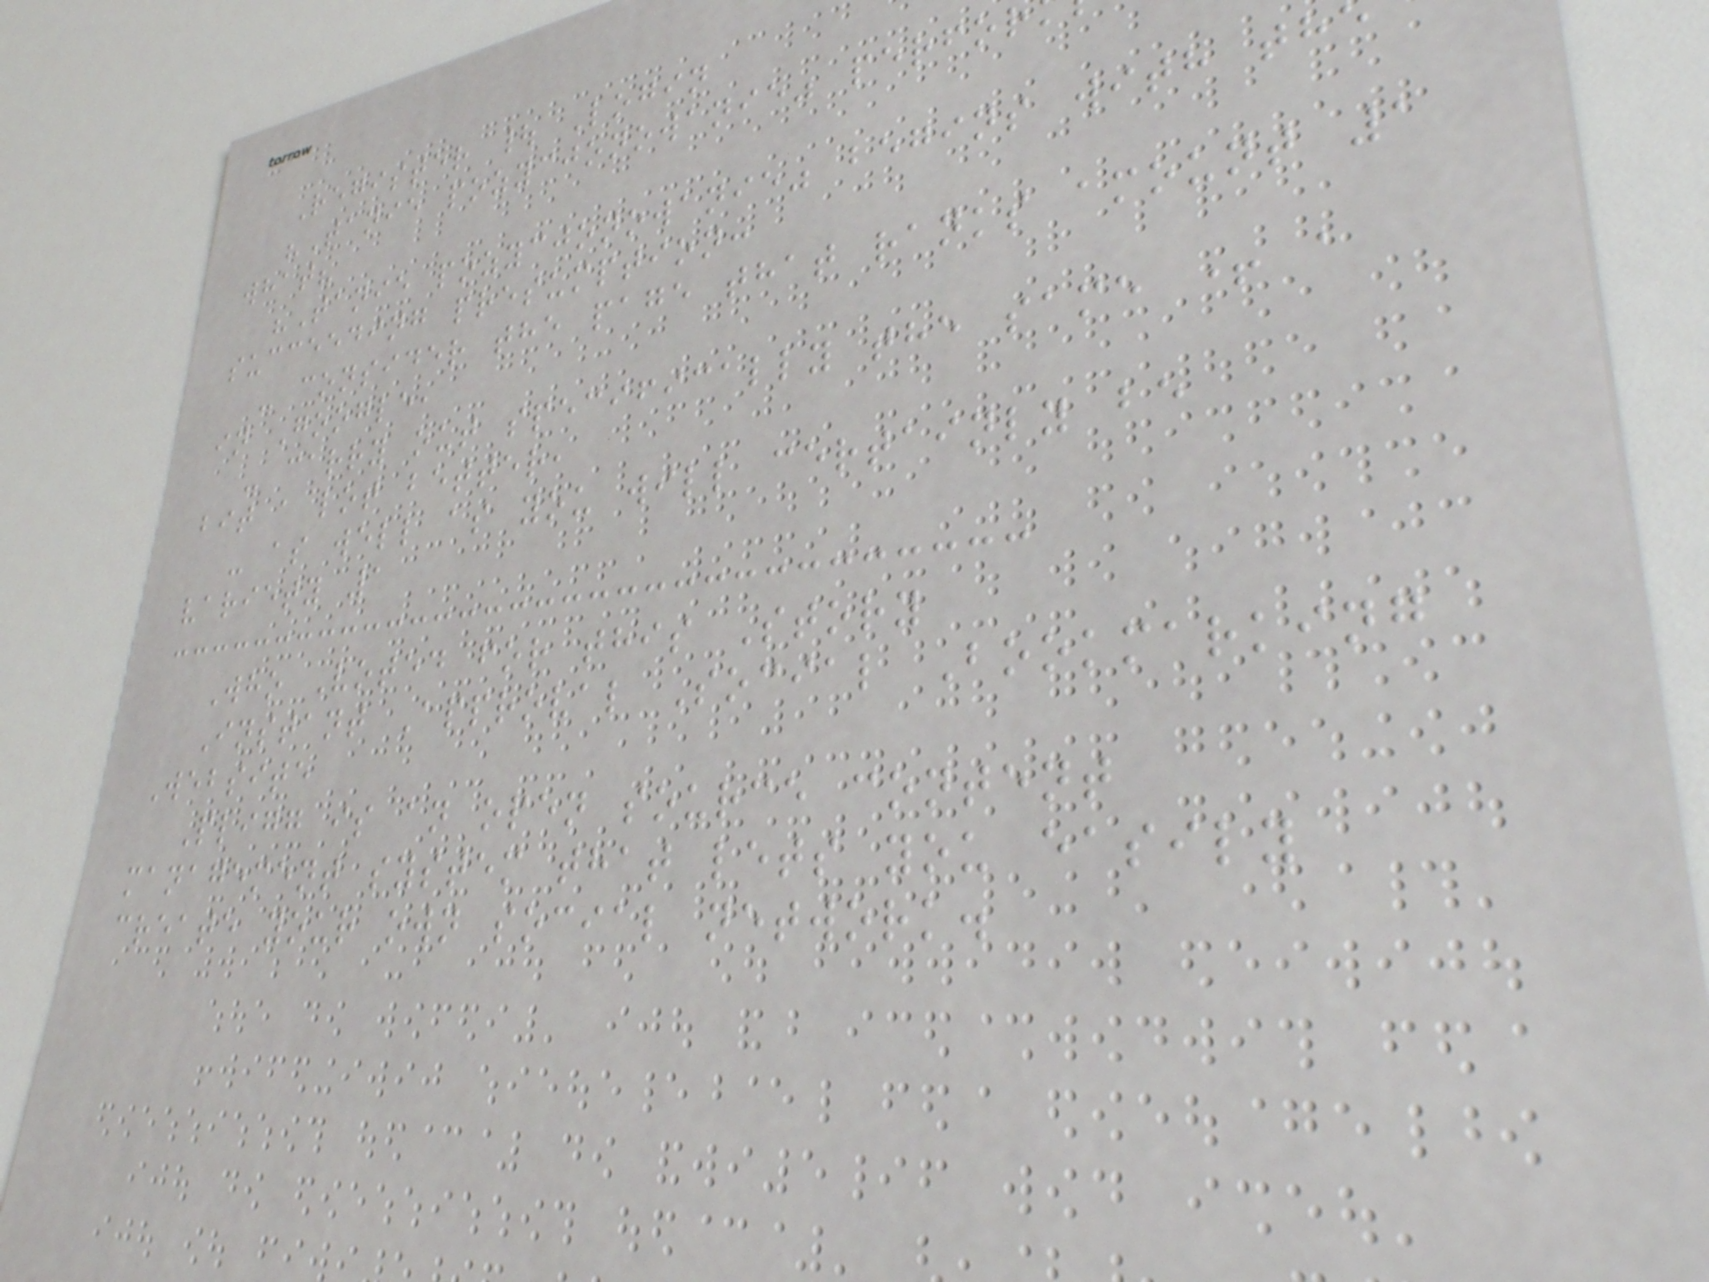Register | Login
"Tanie pozycjonowanie" perfor
what?
"Tanie pozycjonowanie" begins with th
succeeding presumption:
- consider the page that ranks amount 1
in Google,
- carry out specifically the same + a
bit a lot better,
- as well as you will certainly be
variety 1
Who Voted for this Story
Instant Approval Social Bookmarking
Website
Pligg is an open source content
management system that lets you easily
create your own social network.
